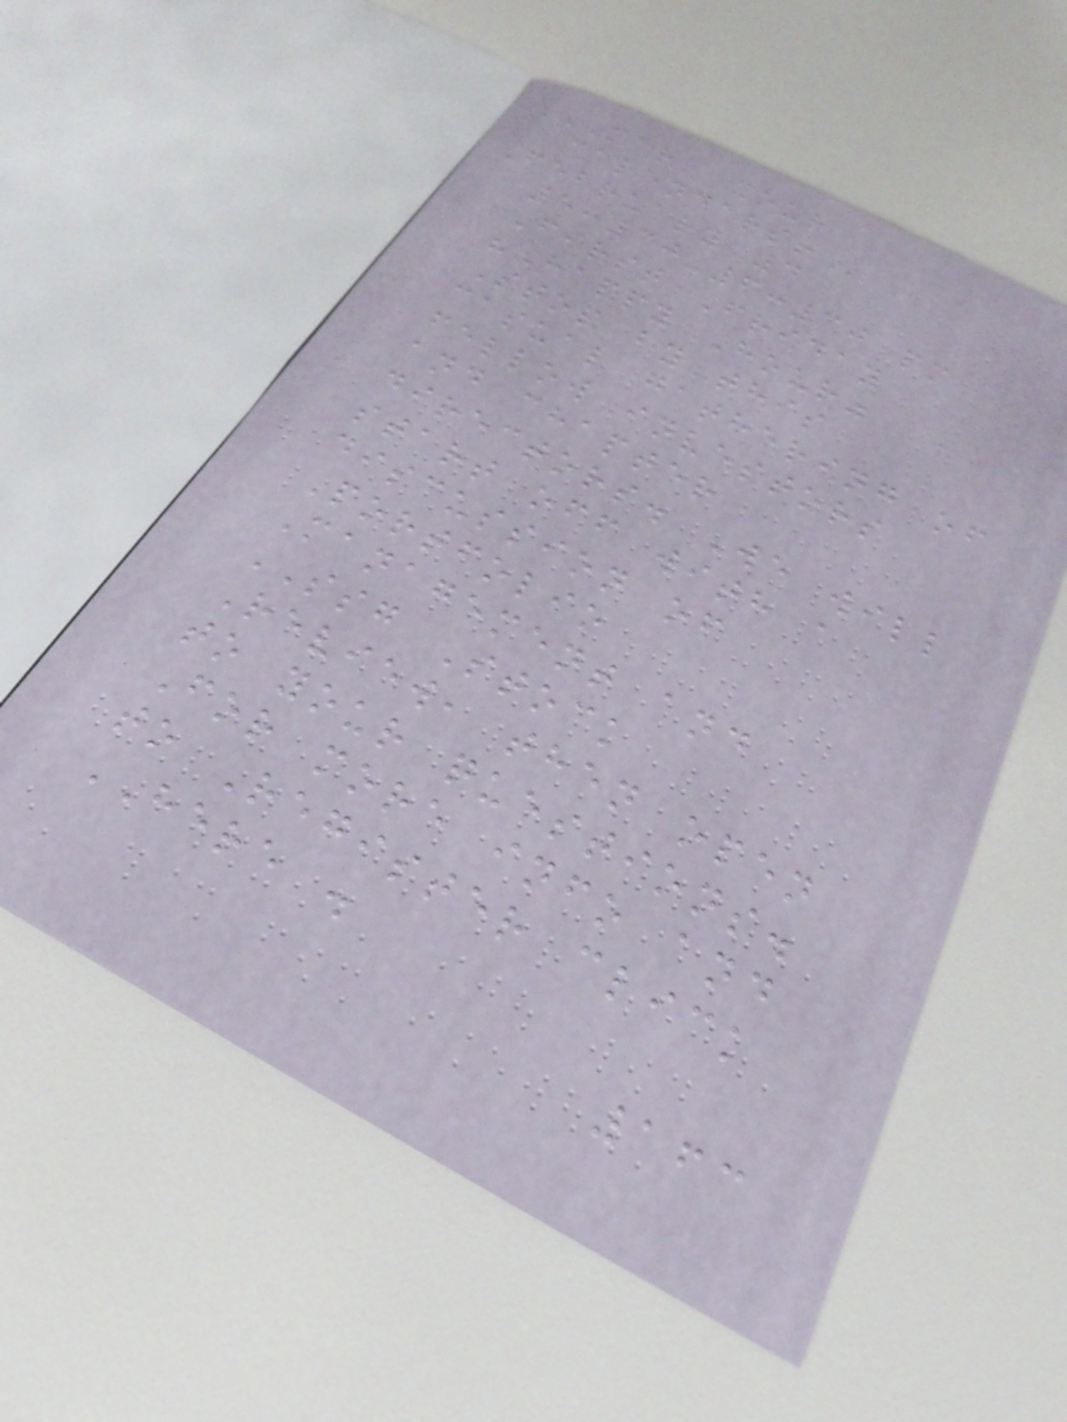MARK YOUR
CALENDARS!
February 4
5:30-6:30 pm
First Friday
"Happy Hour"
Stop by this
casual gathering of
fellow investors
and chapter
directors. We will
start off with a
discussion of
Portfolio
Management and
SSG Stock
Review, then open
to your questions.
For more info and
to Register click
HERE .
163
